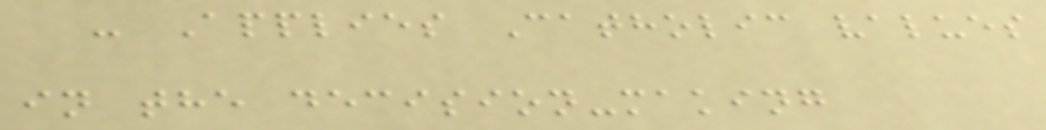- Applies Catholic values
in the decision-making
